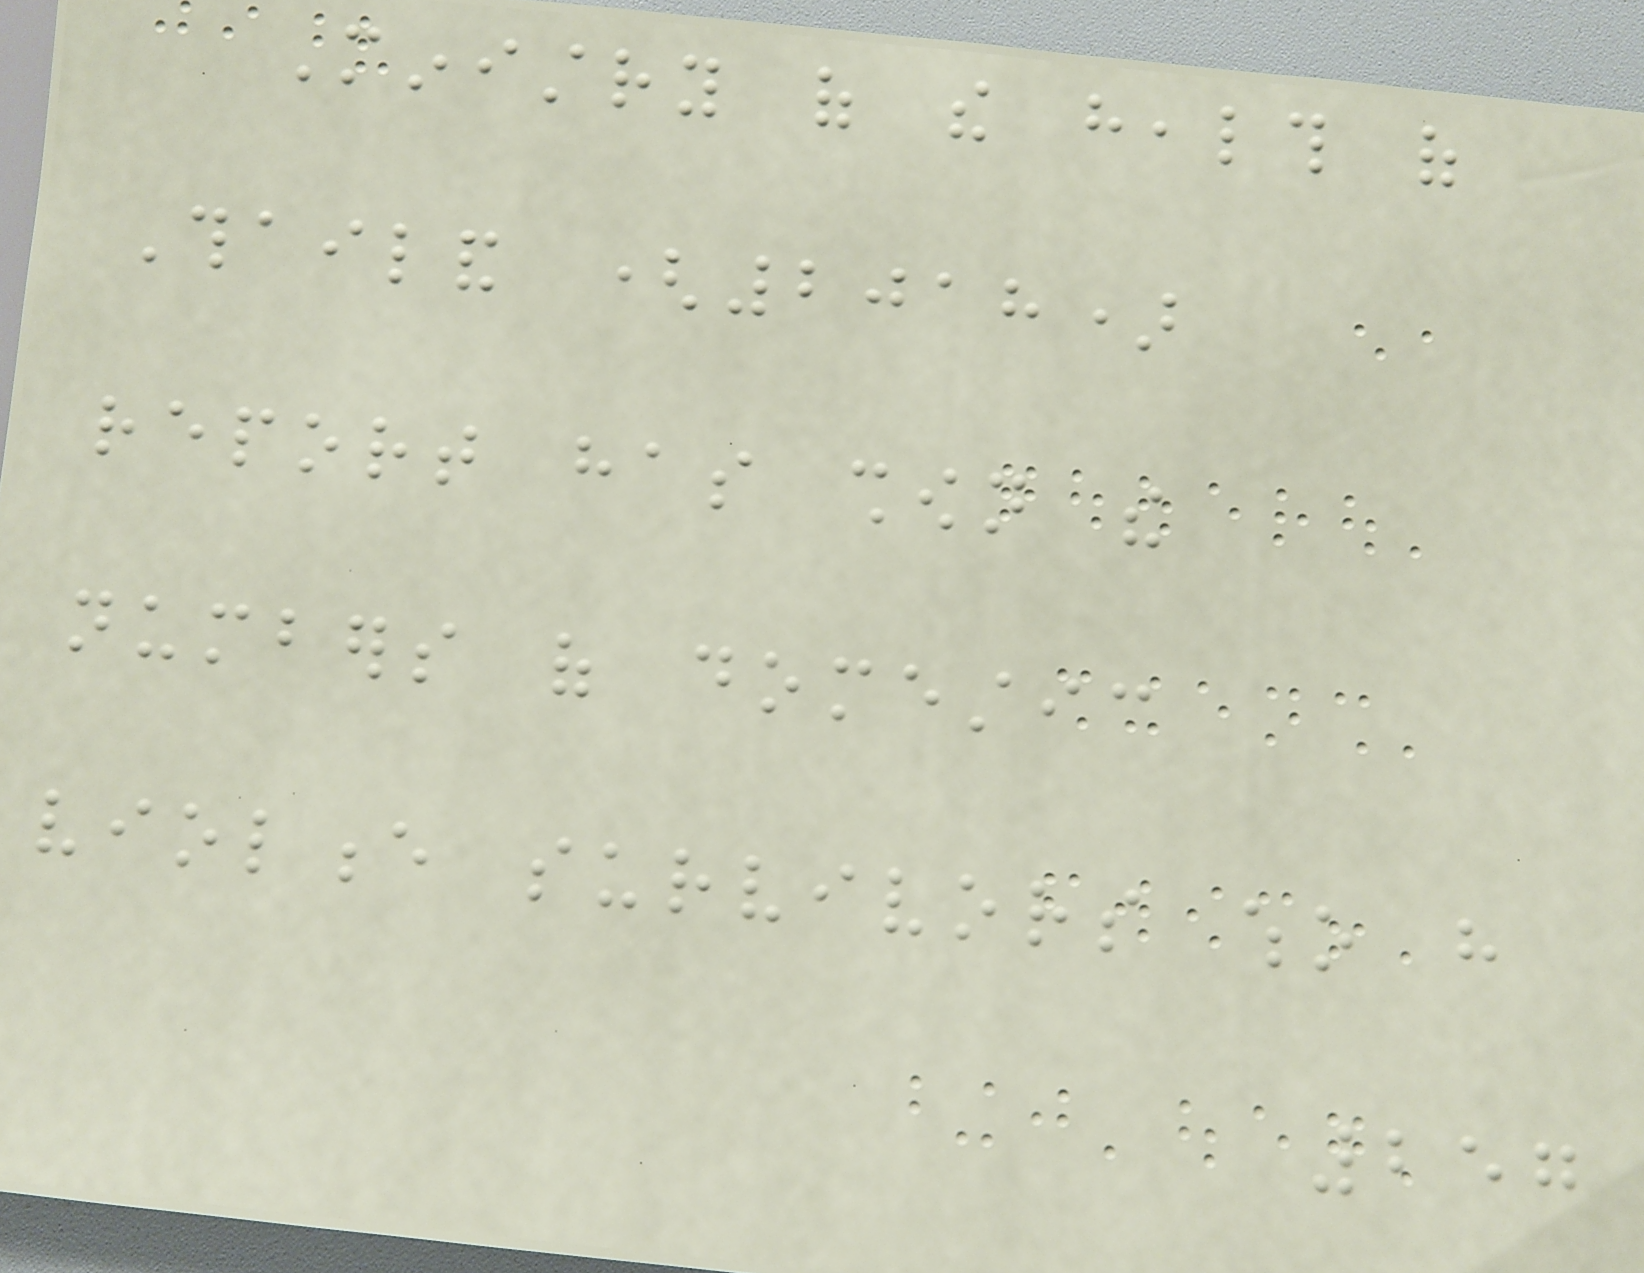Ministry of the health of
Thailand (2018)
report has shown the
numbers of domestic
violence survivors who have
257
